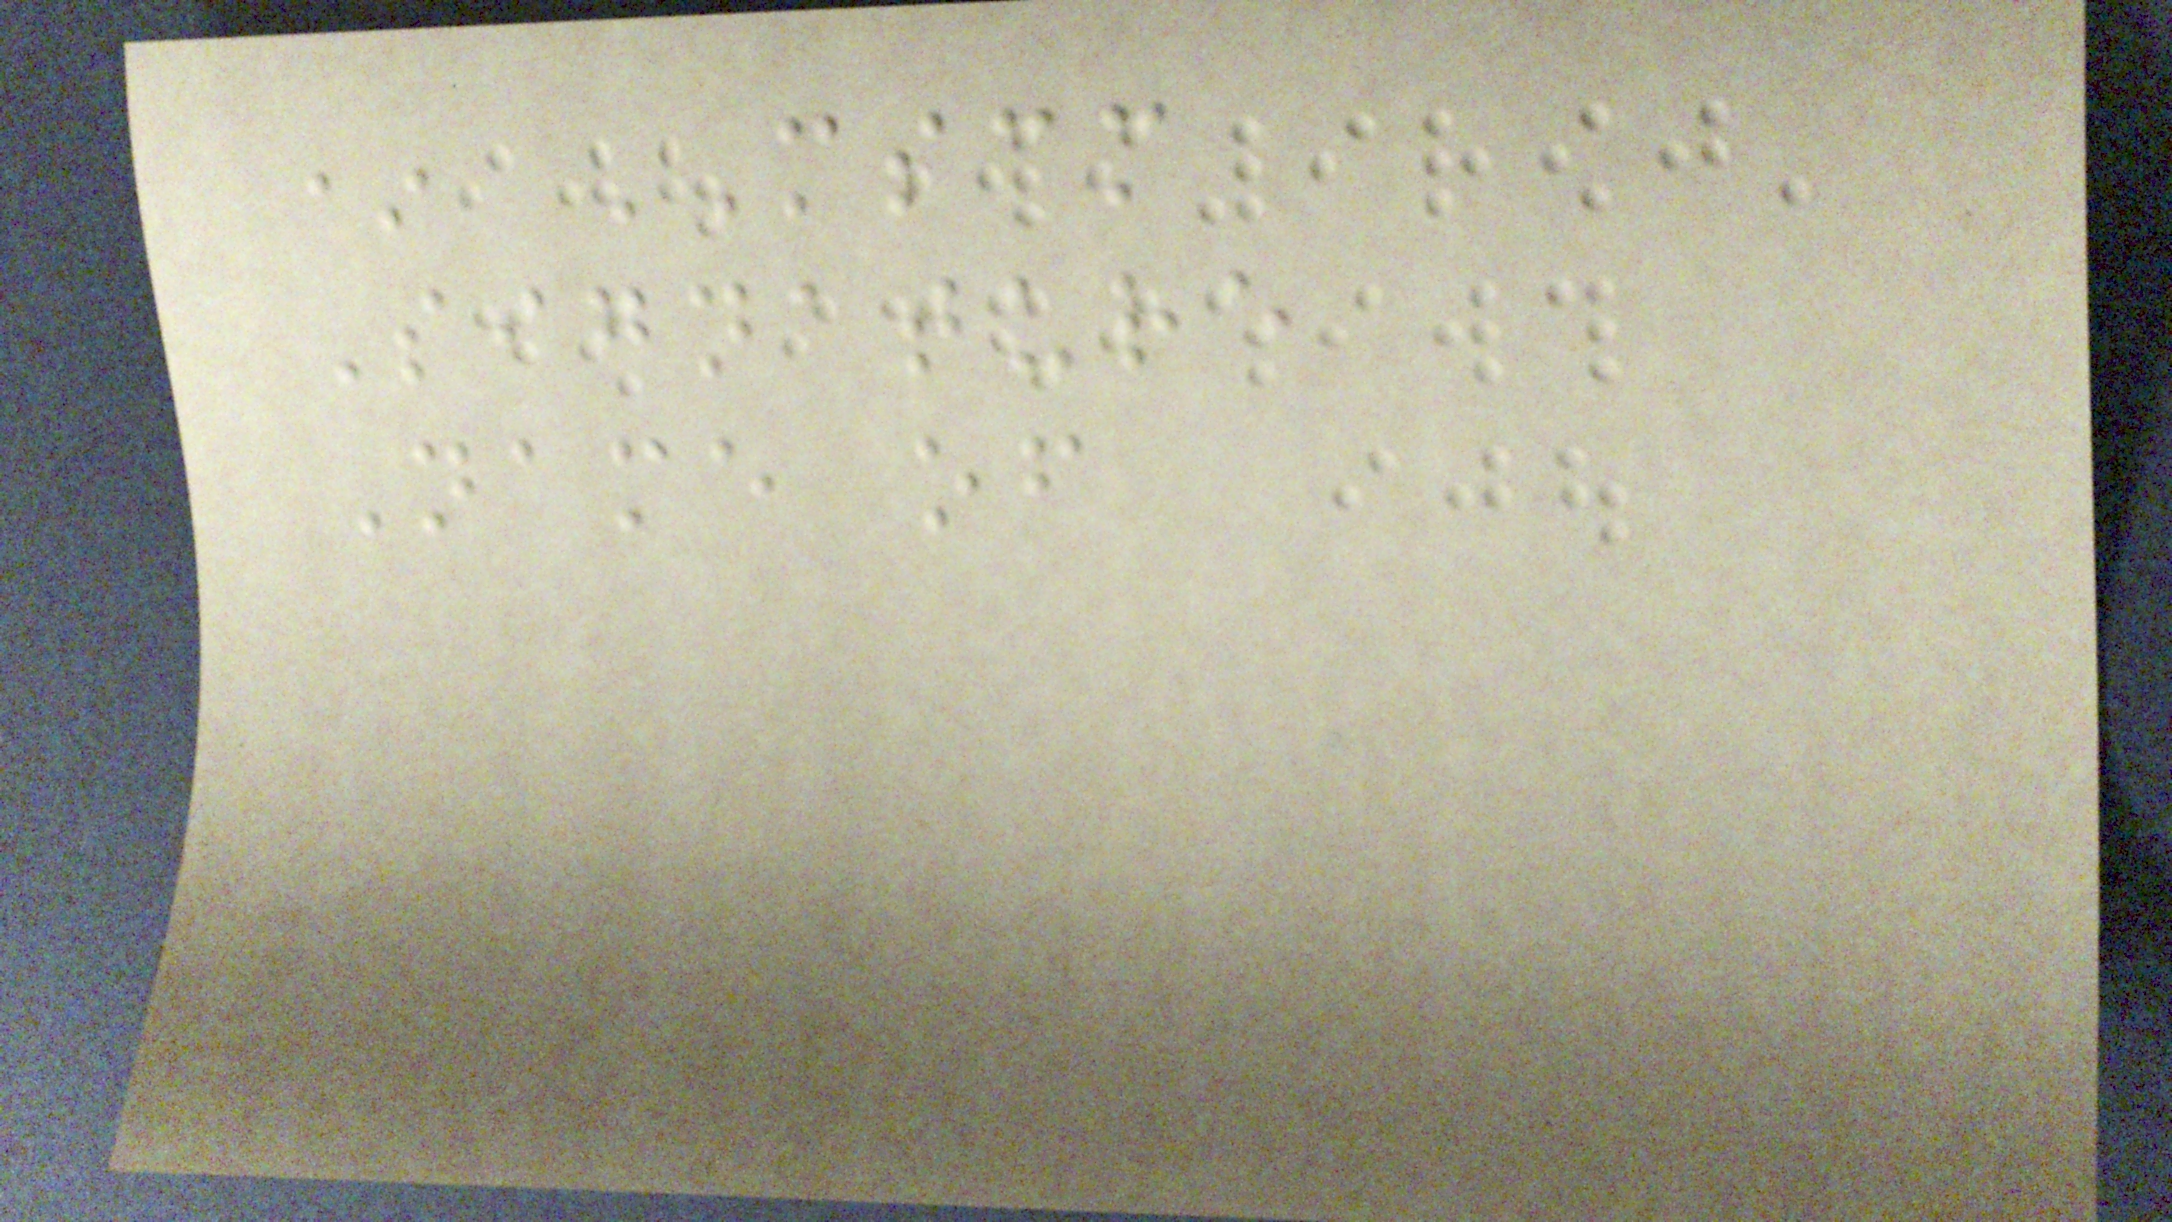* MSCM
Signature
Name of
